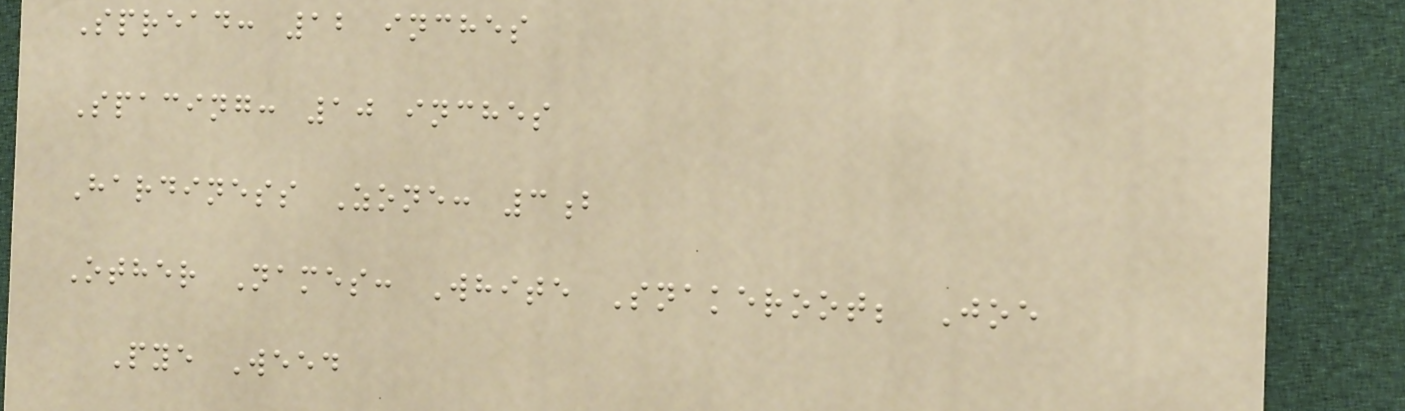Spread: 12 inches
Spacing: 10 inches
Hardiness Zone: 3b
Other Names: White Snakeroot; Joe
Pye Weed
